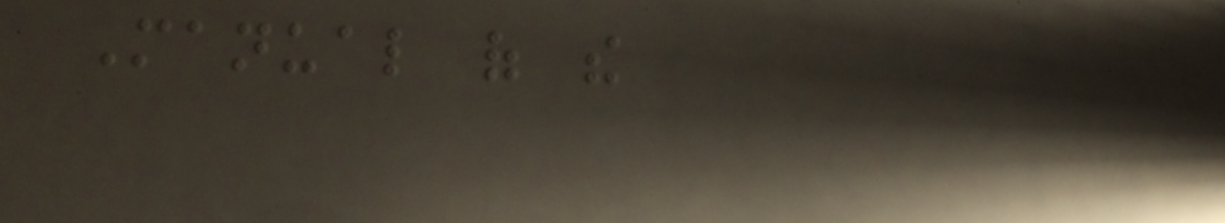Manual of the
